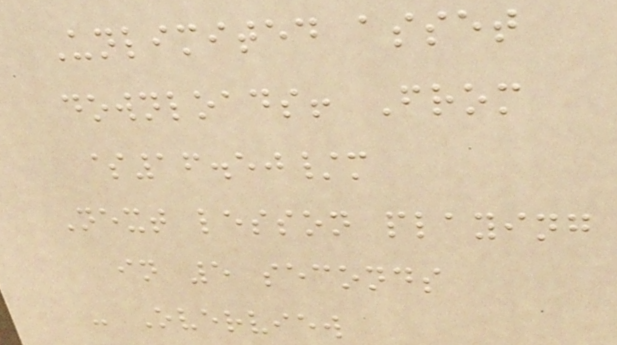Unlimited asset
downloads! From
$16.50/m
Next lesson playing
in 5 seconds
- Overview
